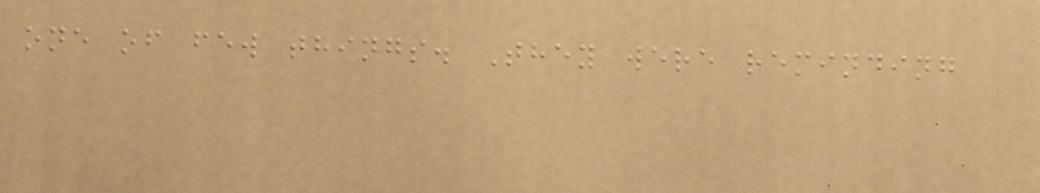one of few things. They were reminding
